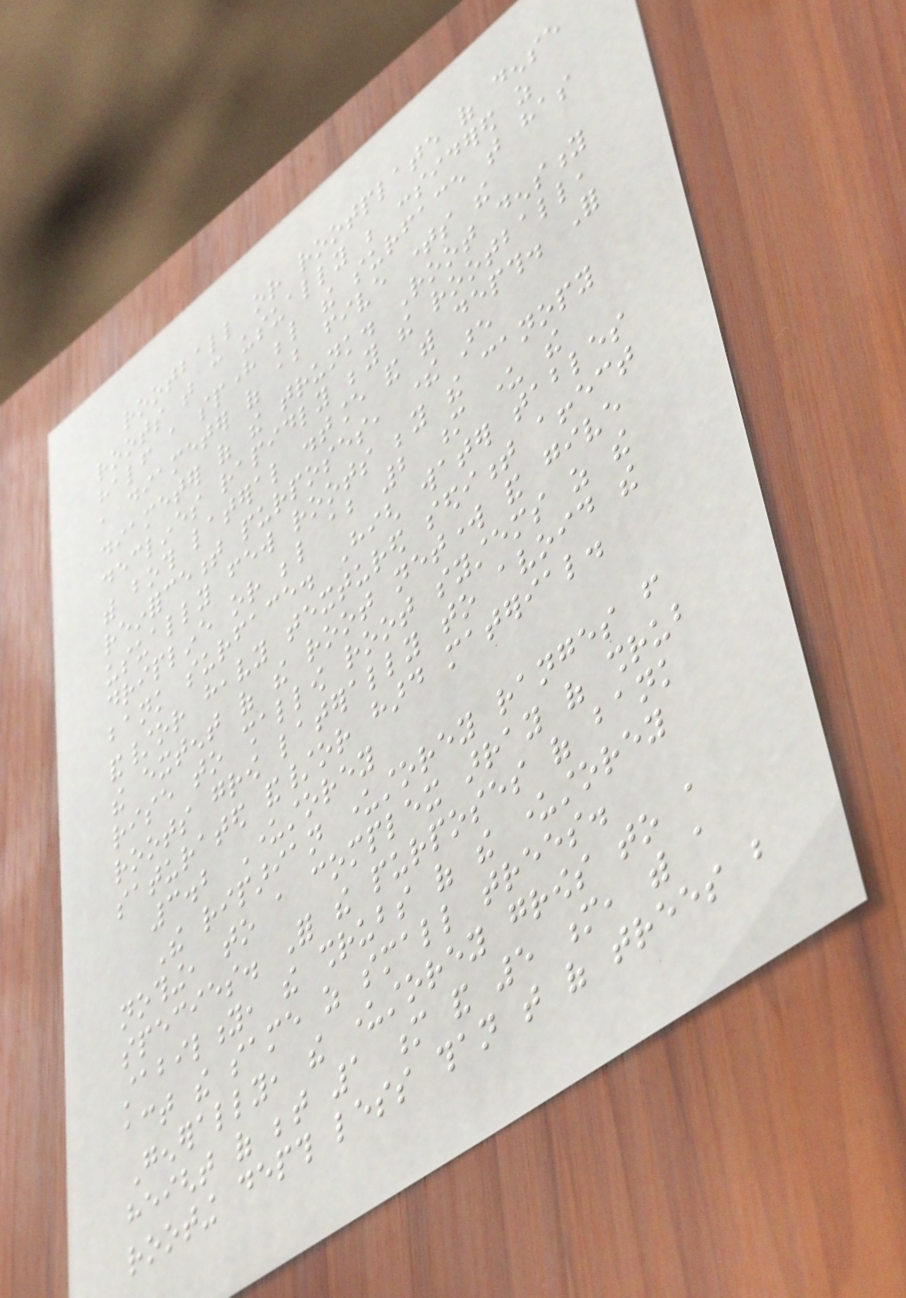rootball or rootplate of dense
roots that can usually be considered as
half a sphere below the surface that has
a diameter of about five times the
diameter of the trunk. Root density
declines rapidly beyond the rootball,
with both lateral distance and with depth. For
reinforcement purposes, there are
usually few roots beyond the canopy
dripline or below about 2 m under the
bank surface. High water tables
and/or heavy textured sediment affect
the extent of the root network and give
rise to shallow root systems as the
roots grow laterally to avoid the
saturated and/or hard material.
3.2 Understorey
The riparian understorey ranges from
nothing, to a complex array of shrub
species. For the purposes of bank
stability, the shrubs of the understorey
act the same as small trees.
Generally, the understorey grows to a
height of between 1 m and 5 m, with a
rooting depth less than that of trees but
